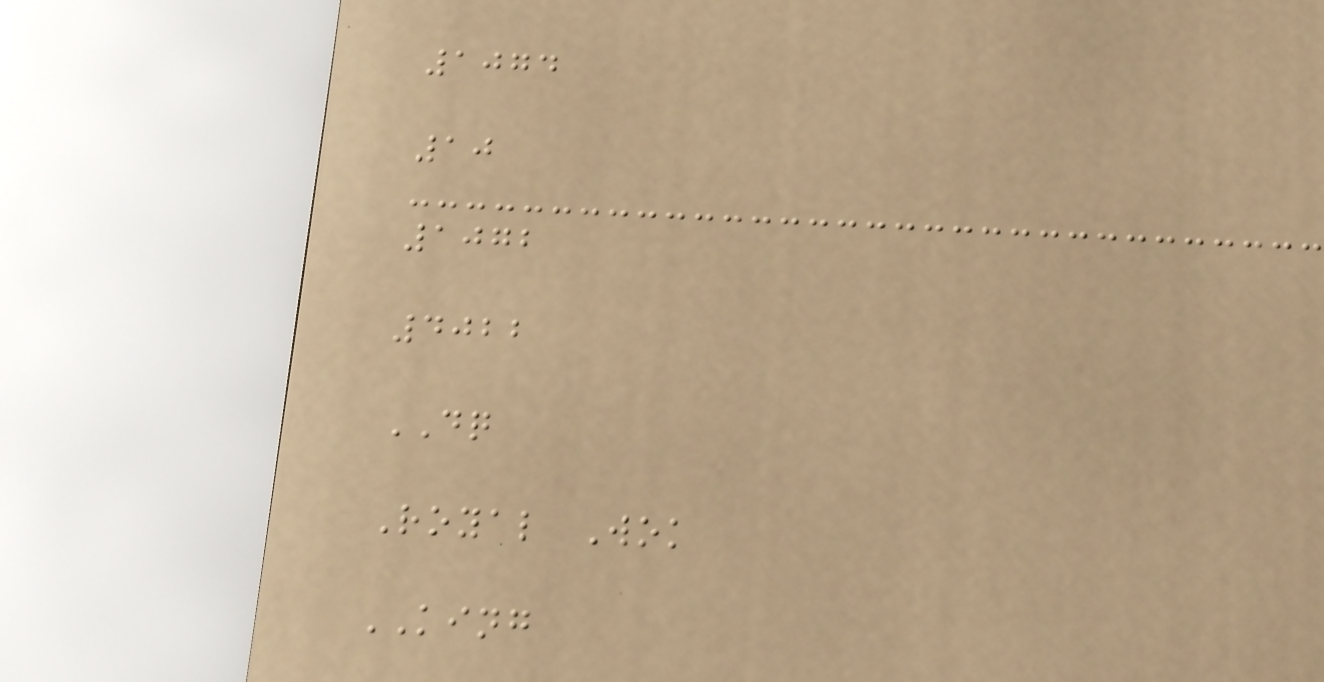1074
10
1072
4022
DQ
Royal Wok
KING
